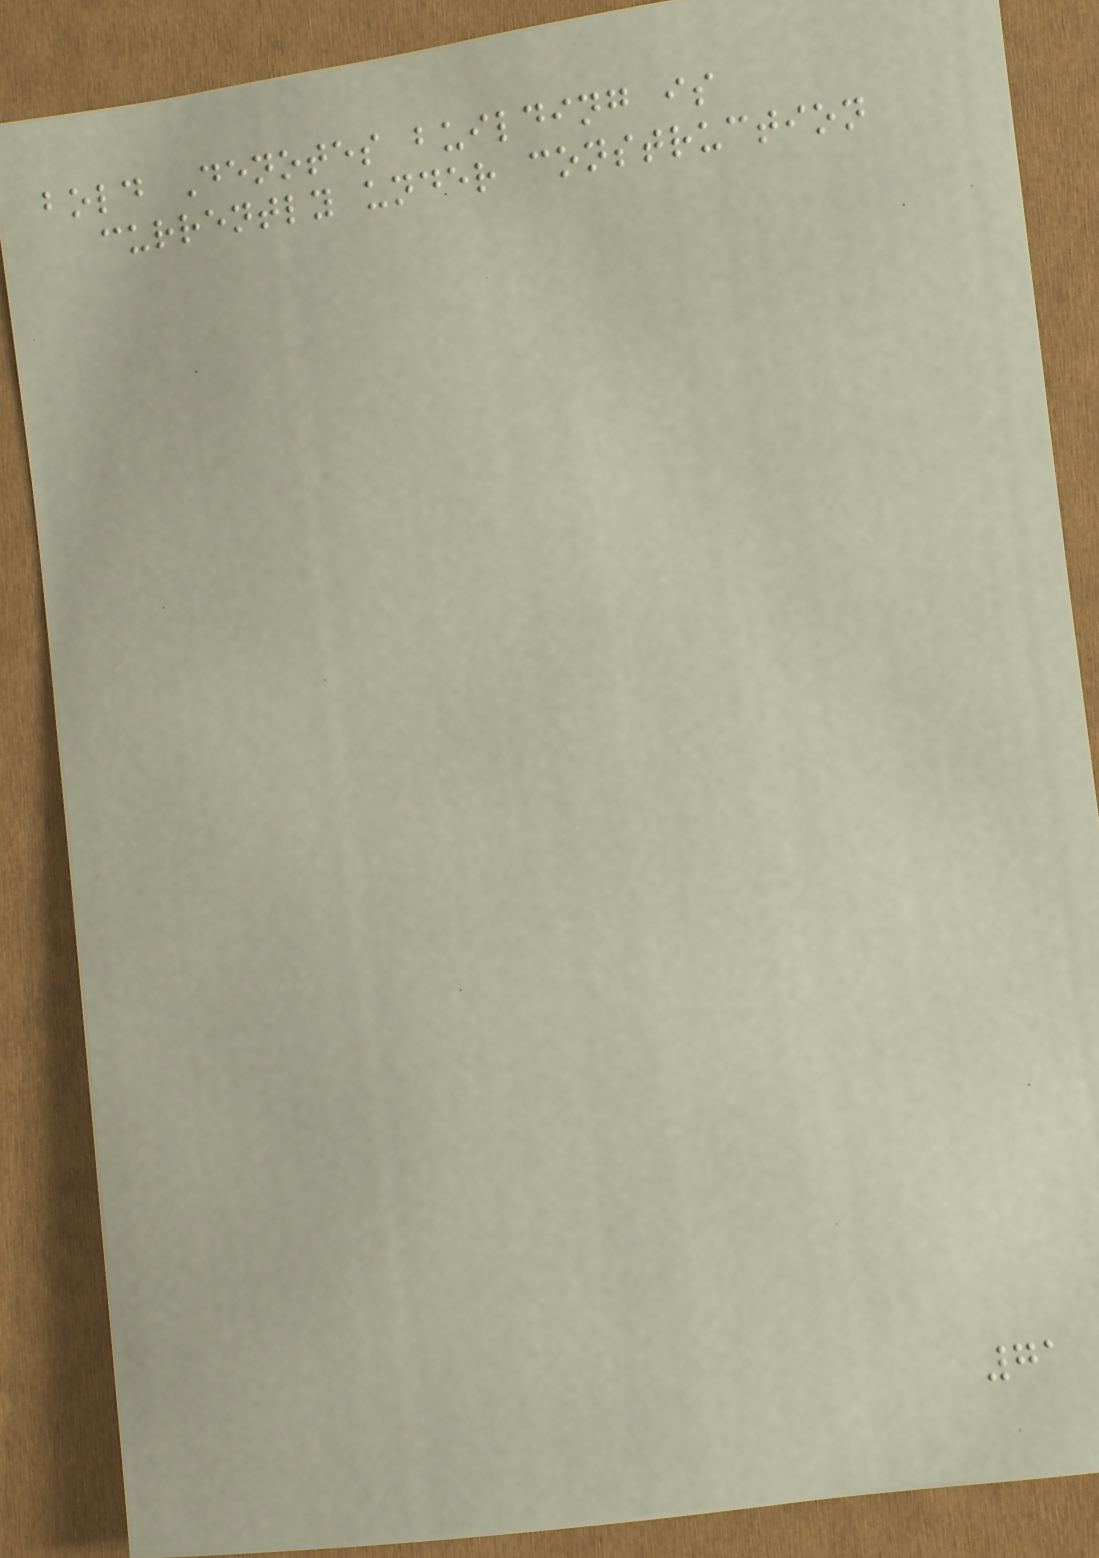bold Denotes building is
currently under construction
71
